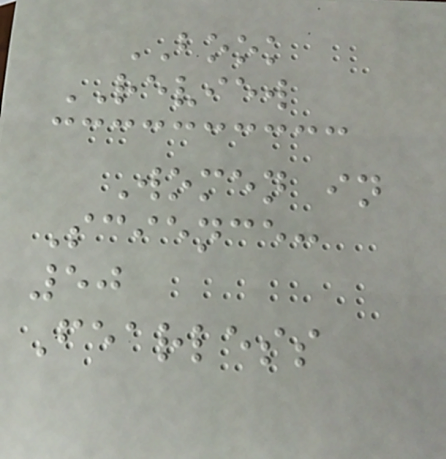BOOK
REVIEW
Women in
Science:
50
Fearless
